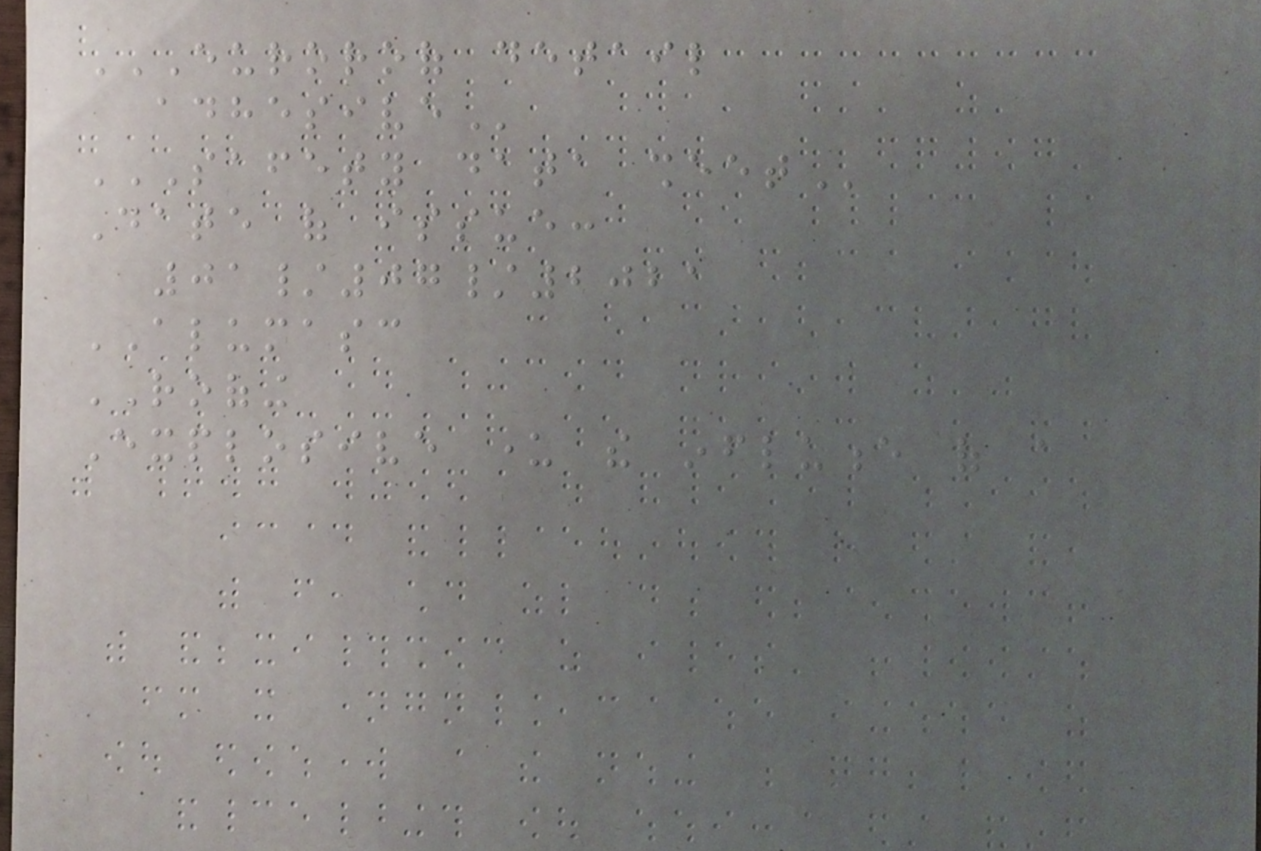EUROROOF DETAIL
ADHESIVE
SAFETY DATA SHEET
Date of issue:
01/07/2021
ALUMASC
ROOFING
Explosive under the influence of a
